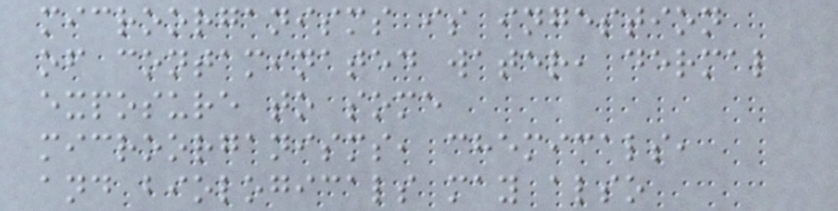microorganisms is ingestion
of contaminated water, dermal
exposure to some
microorganisms, chemicals,
and biologicals may also
